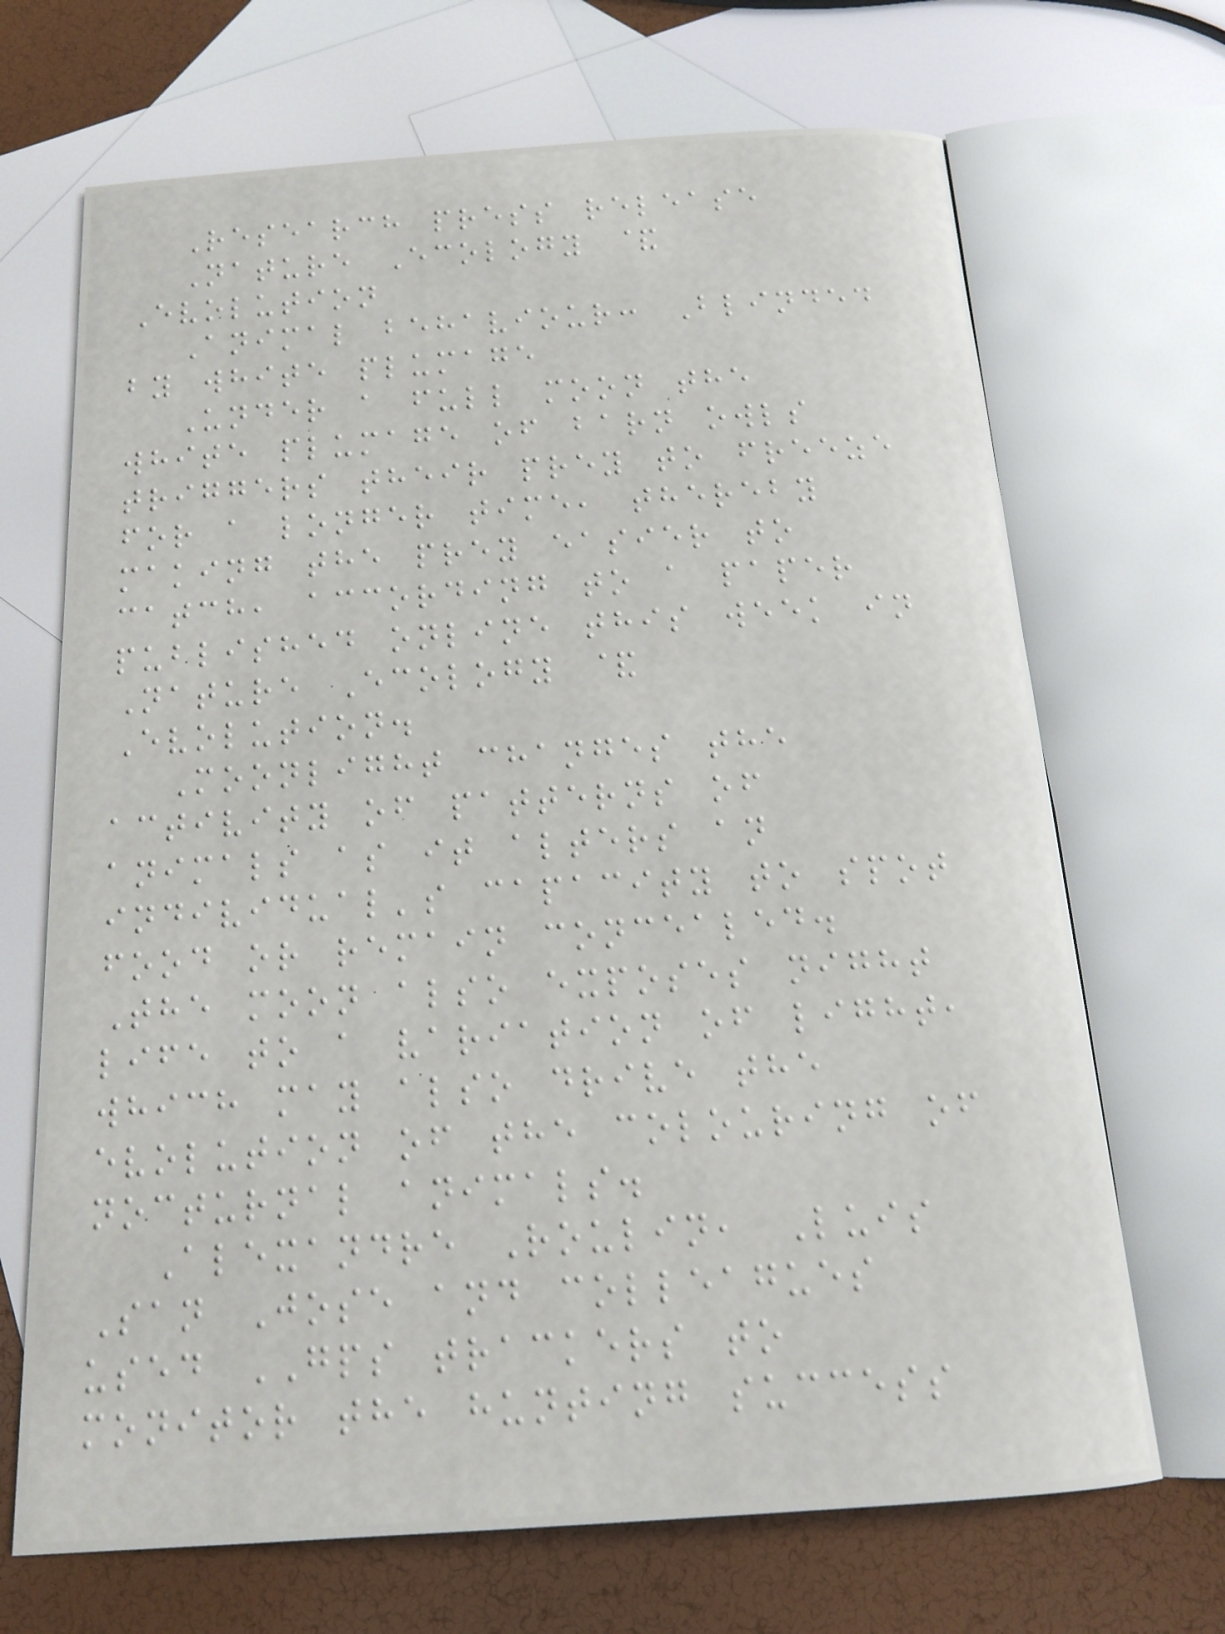Research press release
Nature Ecology &
Evolution
Animal behaviour: Blinded
by white plumage
Under a full moon the
white plumage of barn owls
triggers their prey to freeze
for a longer time, thereby
making the prey easier to
catch, according to a paper
published online this week in
Nature Ecology &
Evolution.
Moonlight changes the
activity of patterns of
animals as it alters an
individual's capacity to spot
food or remain concealed.
The moon also exposes night
life to a variation of light,
which may also drive the
evolution of the colouring of
nocturnal animals.
Alexandre Roulin, Luis
San Jose and colleagues
used GPS trackers to
monitor the hunting success
